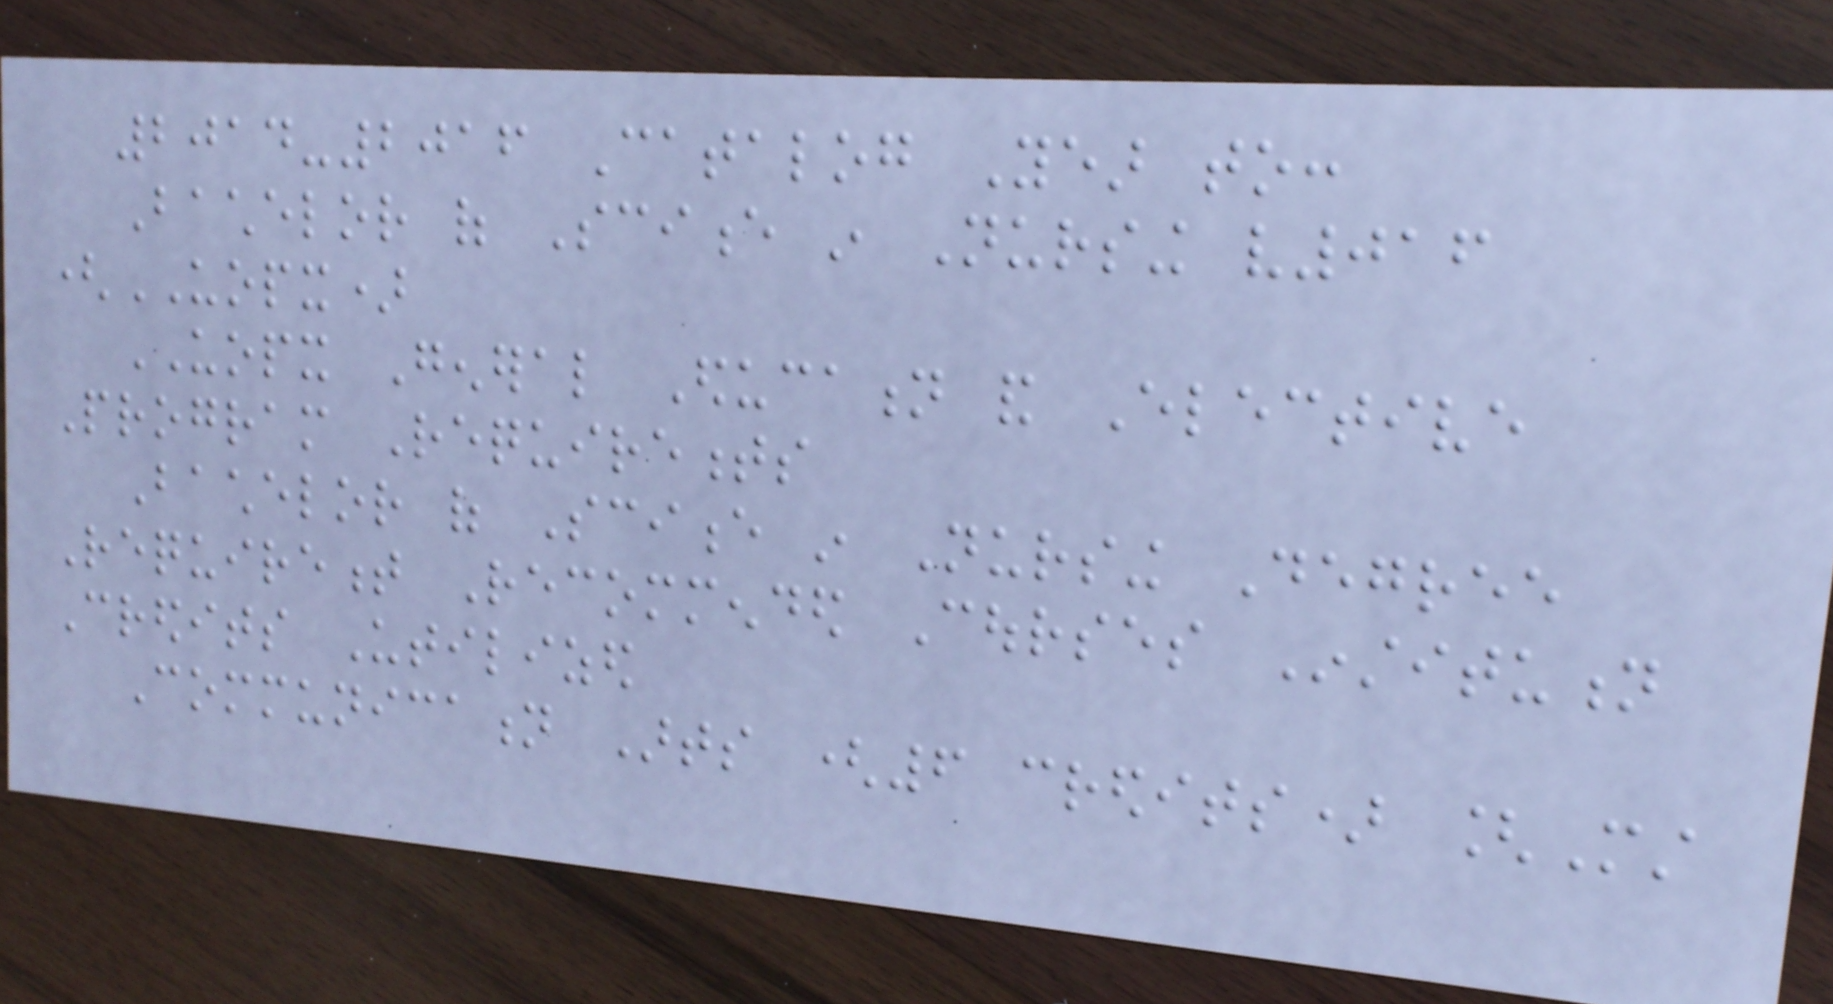2014-2016 Catalog Year to:
Bachelor of Science in Nursing v016
(UOPX)
UOPX General Education and Elective
Program Requirements
Bachelor of Science in Nursing Degree
Requirement Recommended Courses Institution
Credits Utilized
Communication Arts (6 credits) [Must
